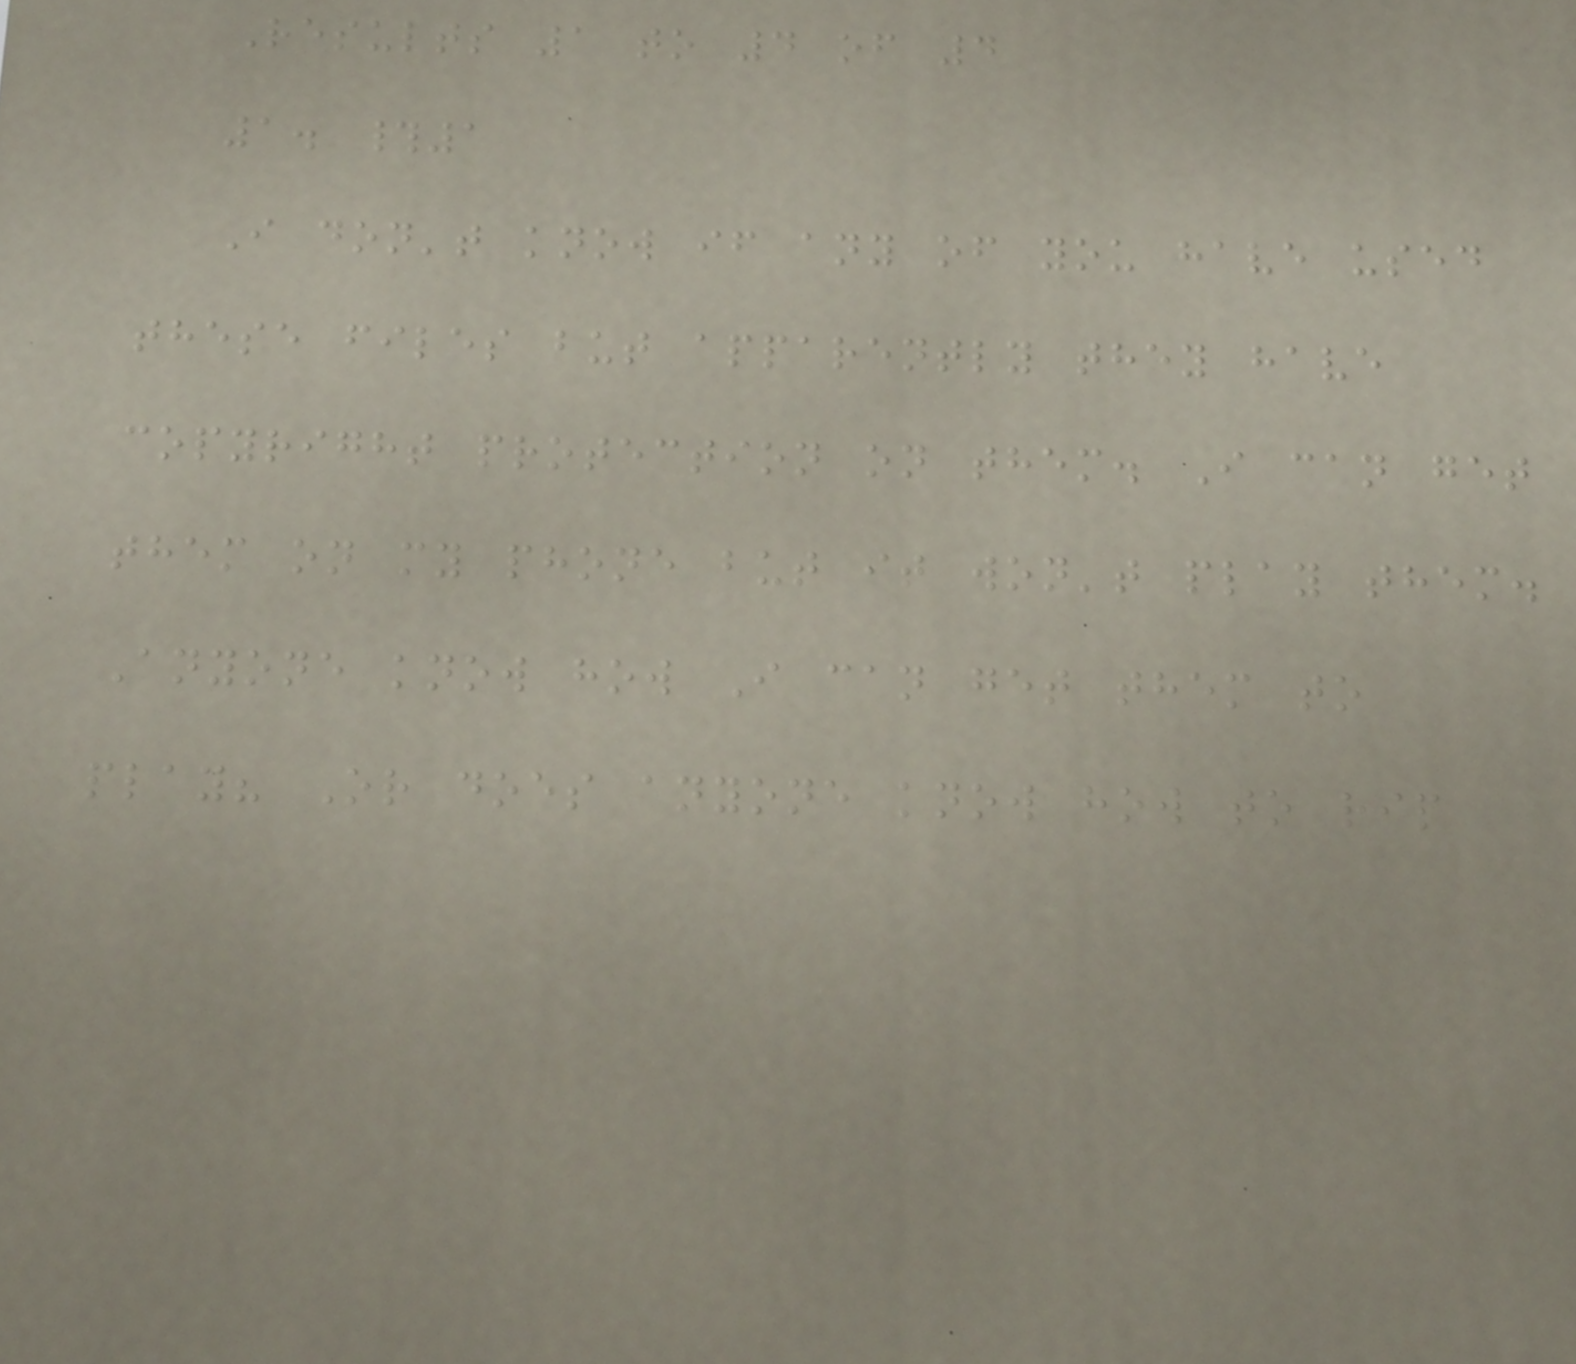Results 1 to 4 of 4
1. #1
I don't know if any of you have used
these files but apparently they have
copyright protection on them. I can get
them on my phone but it won't play them.
Anyone know how I can get them to
play? Or does anyone know how to rip
